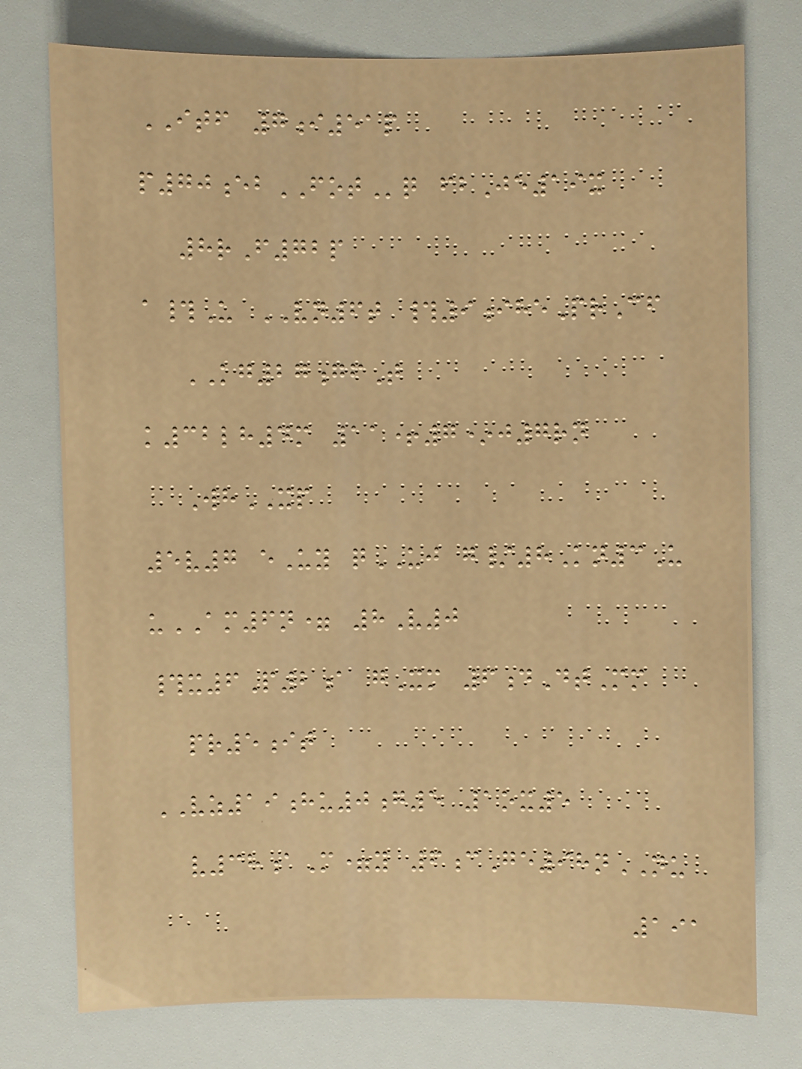ITF 7i51p
p70ebFOTq fbJe19x
8rF72p
a#U VN6t #9ihePrCf
KG27gfT
k32lh4m 11+7*j7rn
WhXP
5v7 eUy qUJ g/8Kn3U
uAM6n= 8V0
#x6P2a gXm 6dDtMm
pr5it
VZ19hu0g5 1ox5
v38aM=y 6cGe98nNU
191
